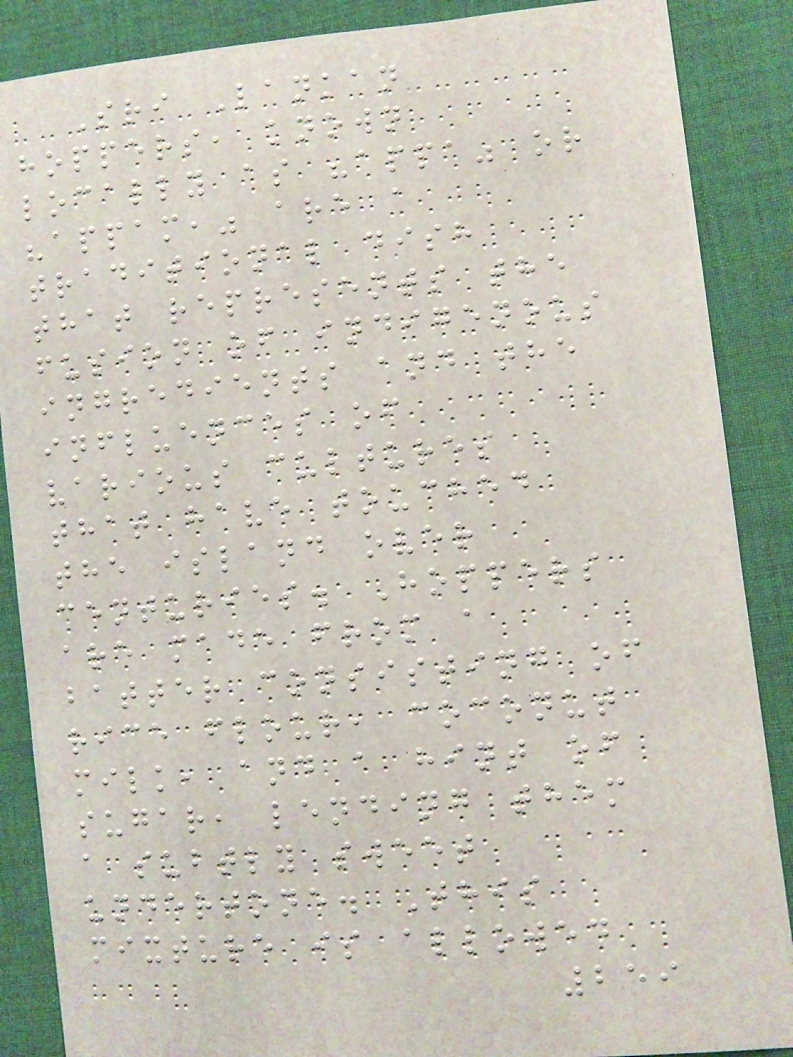Sri Lankan
hoppers, known
locally as "appa" or
"appam," are a
traditional dish
that represents the
fusion of indigenous
ingredients and the
influences of
various cultures
that have touched
the island over
centuries. Hoppers
are made from a
batter consisting of
rice flour, coconut
milk, and a hint of
sugar, lending them
a subtly sweet
undertone. This
mixture is allowed
259
